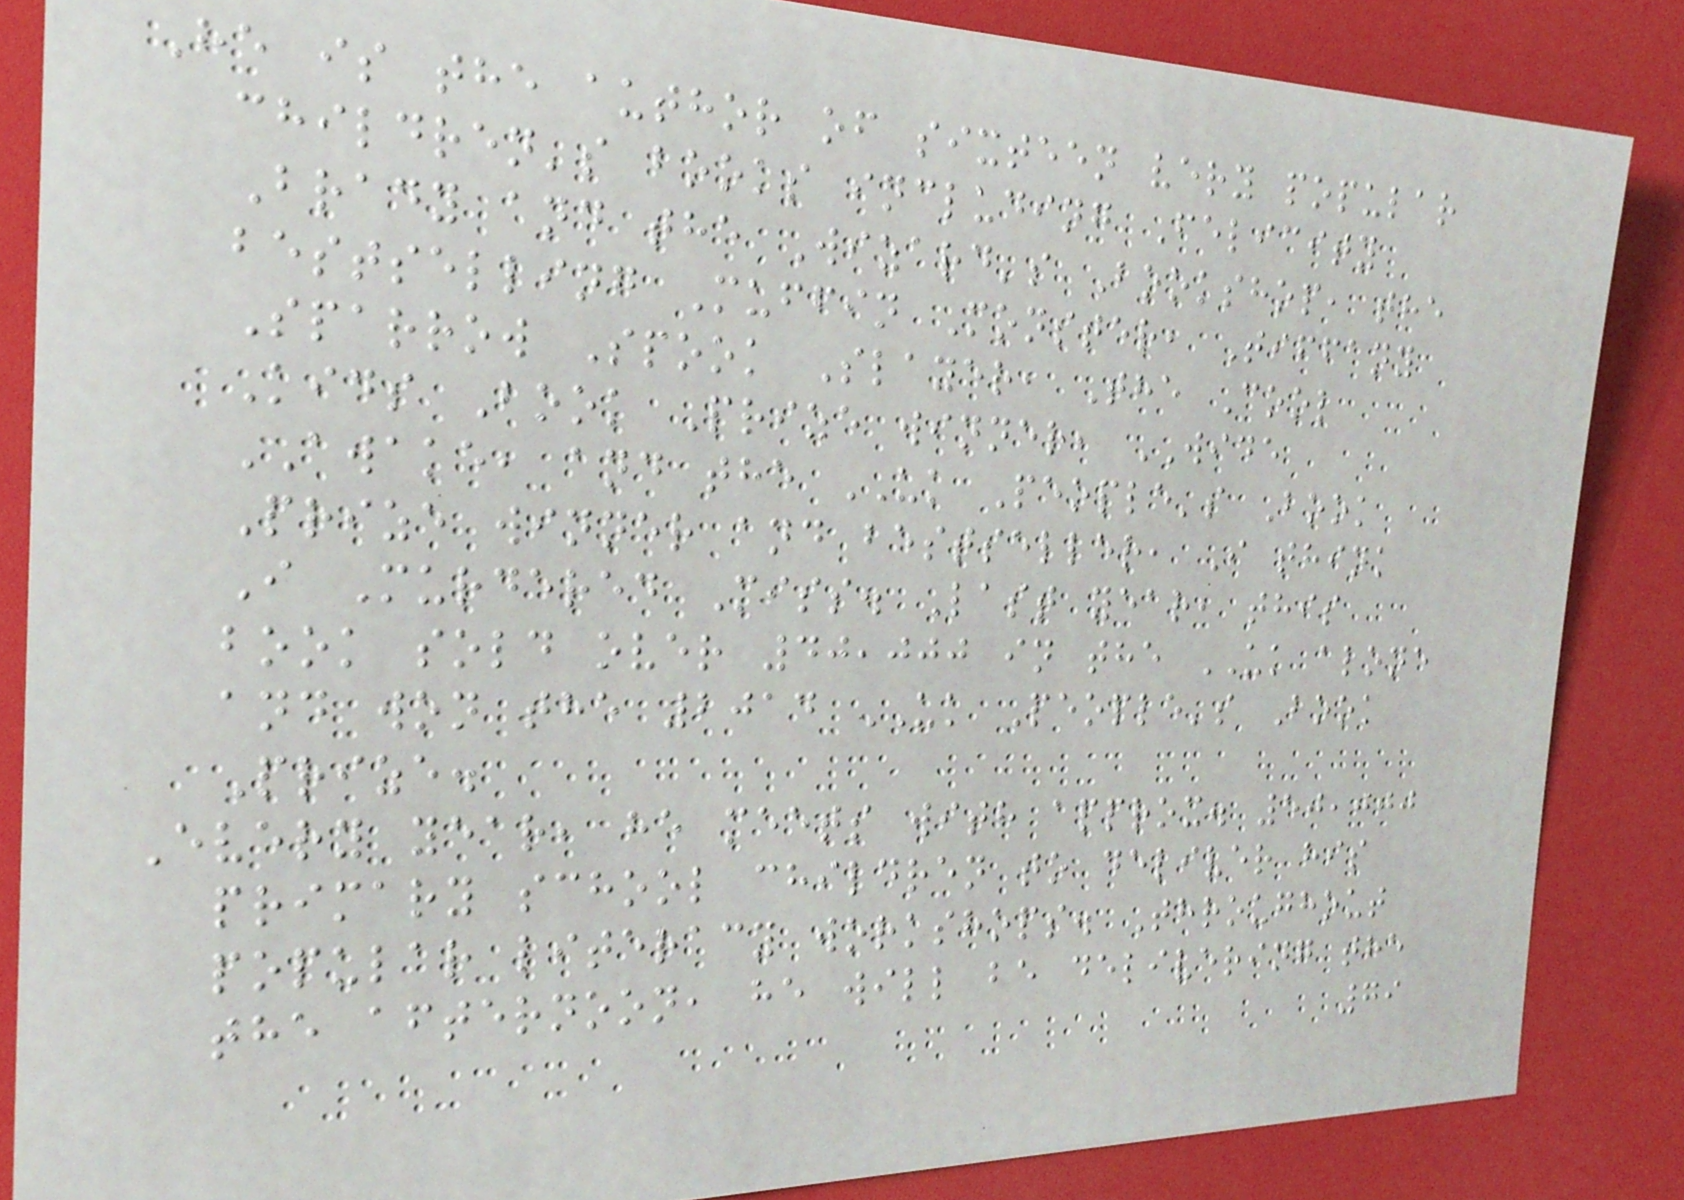He is the author of sixteen very popular
children's books including Felicity
Brady and the Wizard's Bookshop, the
bestselling Muffin Monster, Tiffany
Sparrow Spook Slayer, The Cool
Kids Book Prize winner, WIDE
AWAKE, and the UK People's Book
Prize winner and bestseller, I think
I Murdered Miss. Last year, this
book sold over 40,000 in the UK alone
and won the 2014 UK People's Book
Prize.
Every year, he meets with approx. 50,000
primary school children to deliver his
popular literacy workshops. Throughout
the afternoon, he will be delivering the
79
